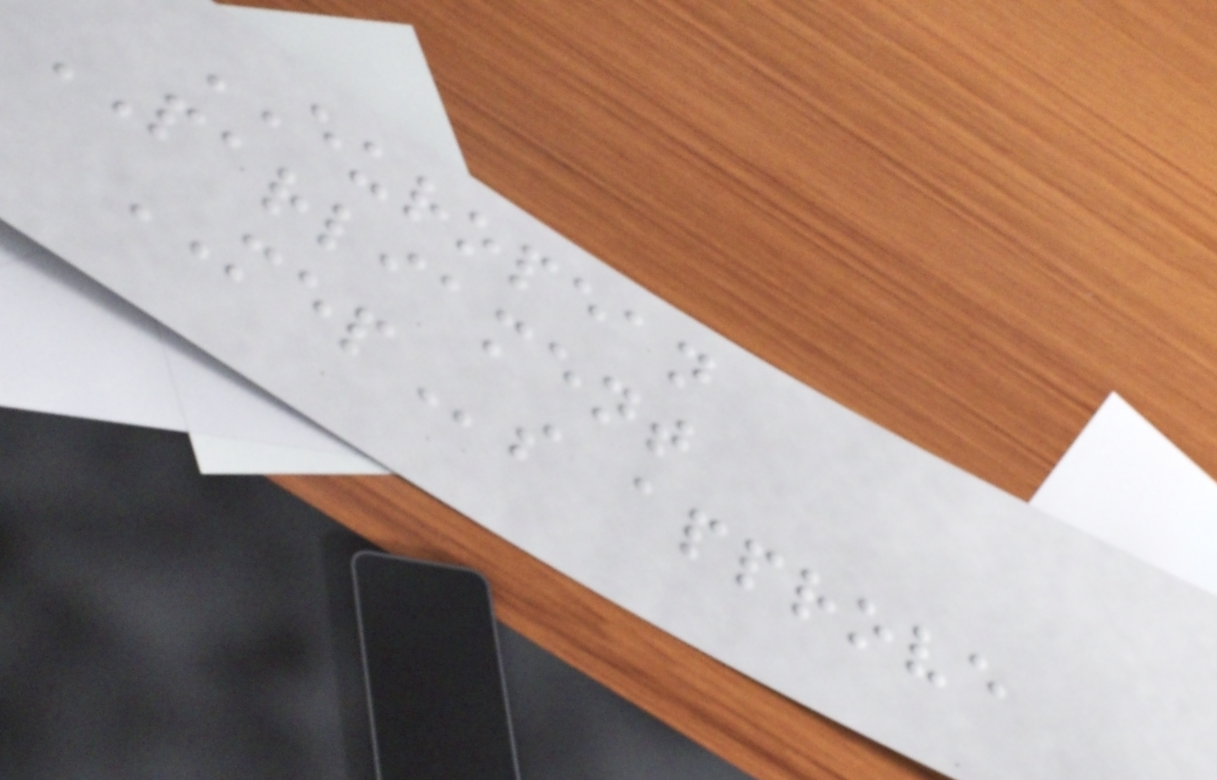EUROPEAN
PARLIAMENT
MEPs approve
